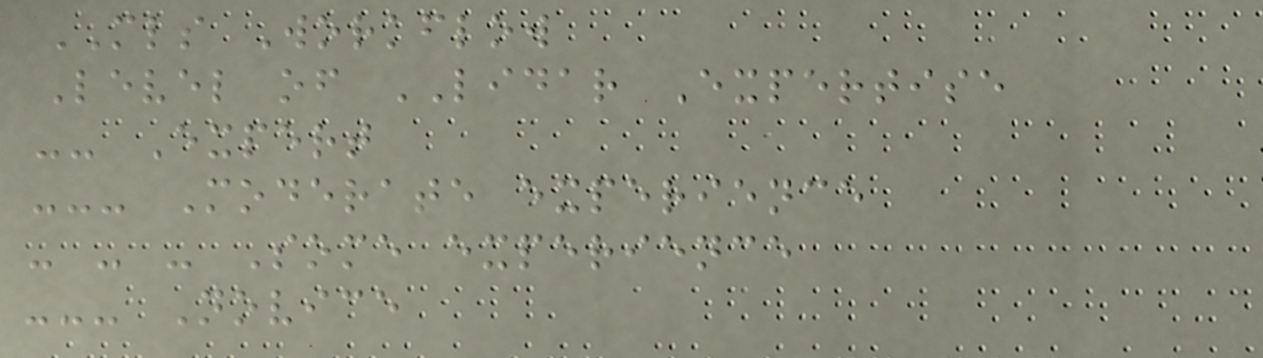MLS Workflow
Level of LIDAR Expertise
-- Expert
--- Moderate experience
- - - Some experience
--- Novice
